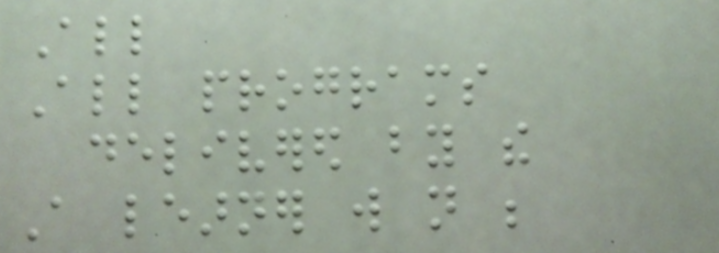All
All programs
delivered by the
A learner will not be
